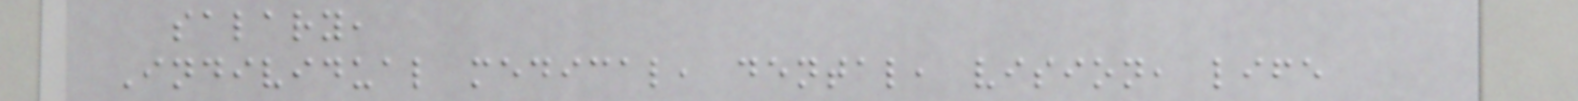salary,
Individual medical, dental, vision, life
